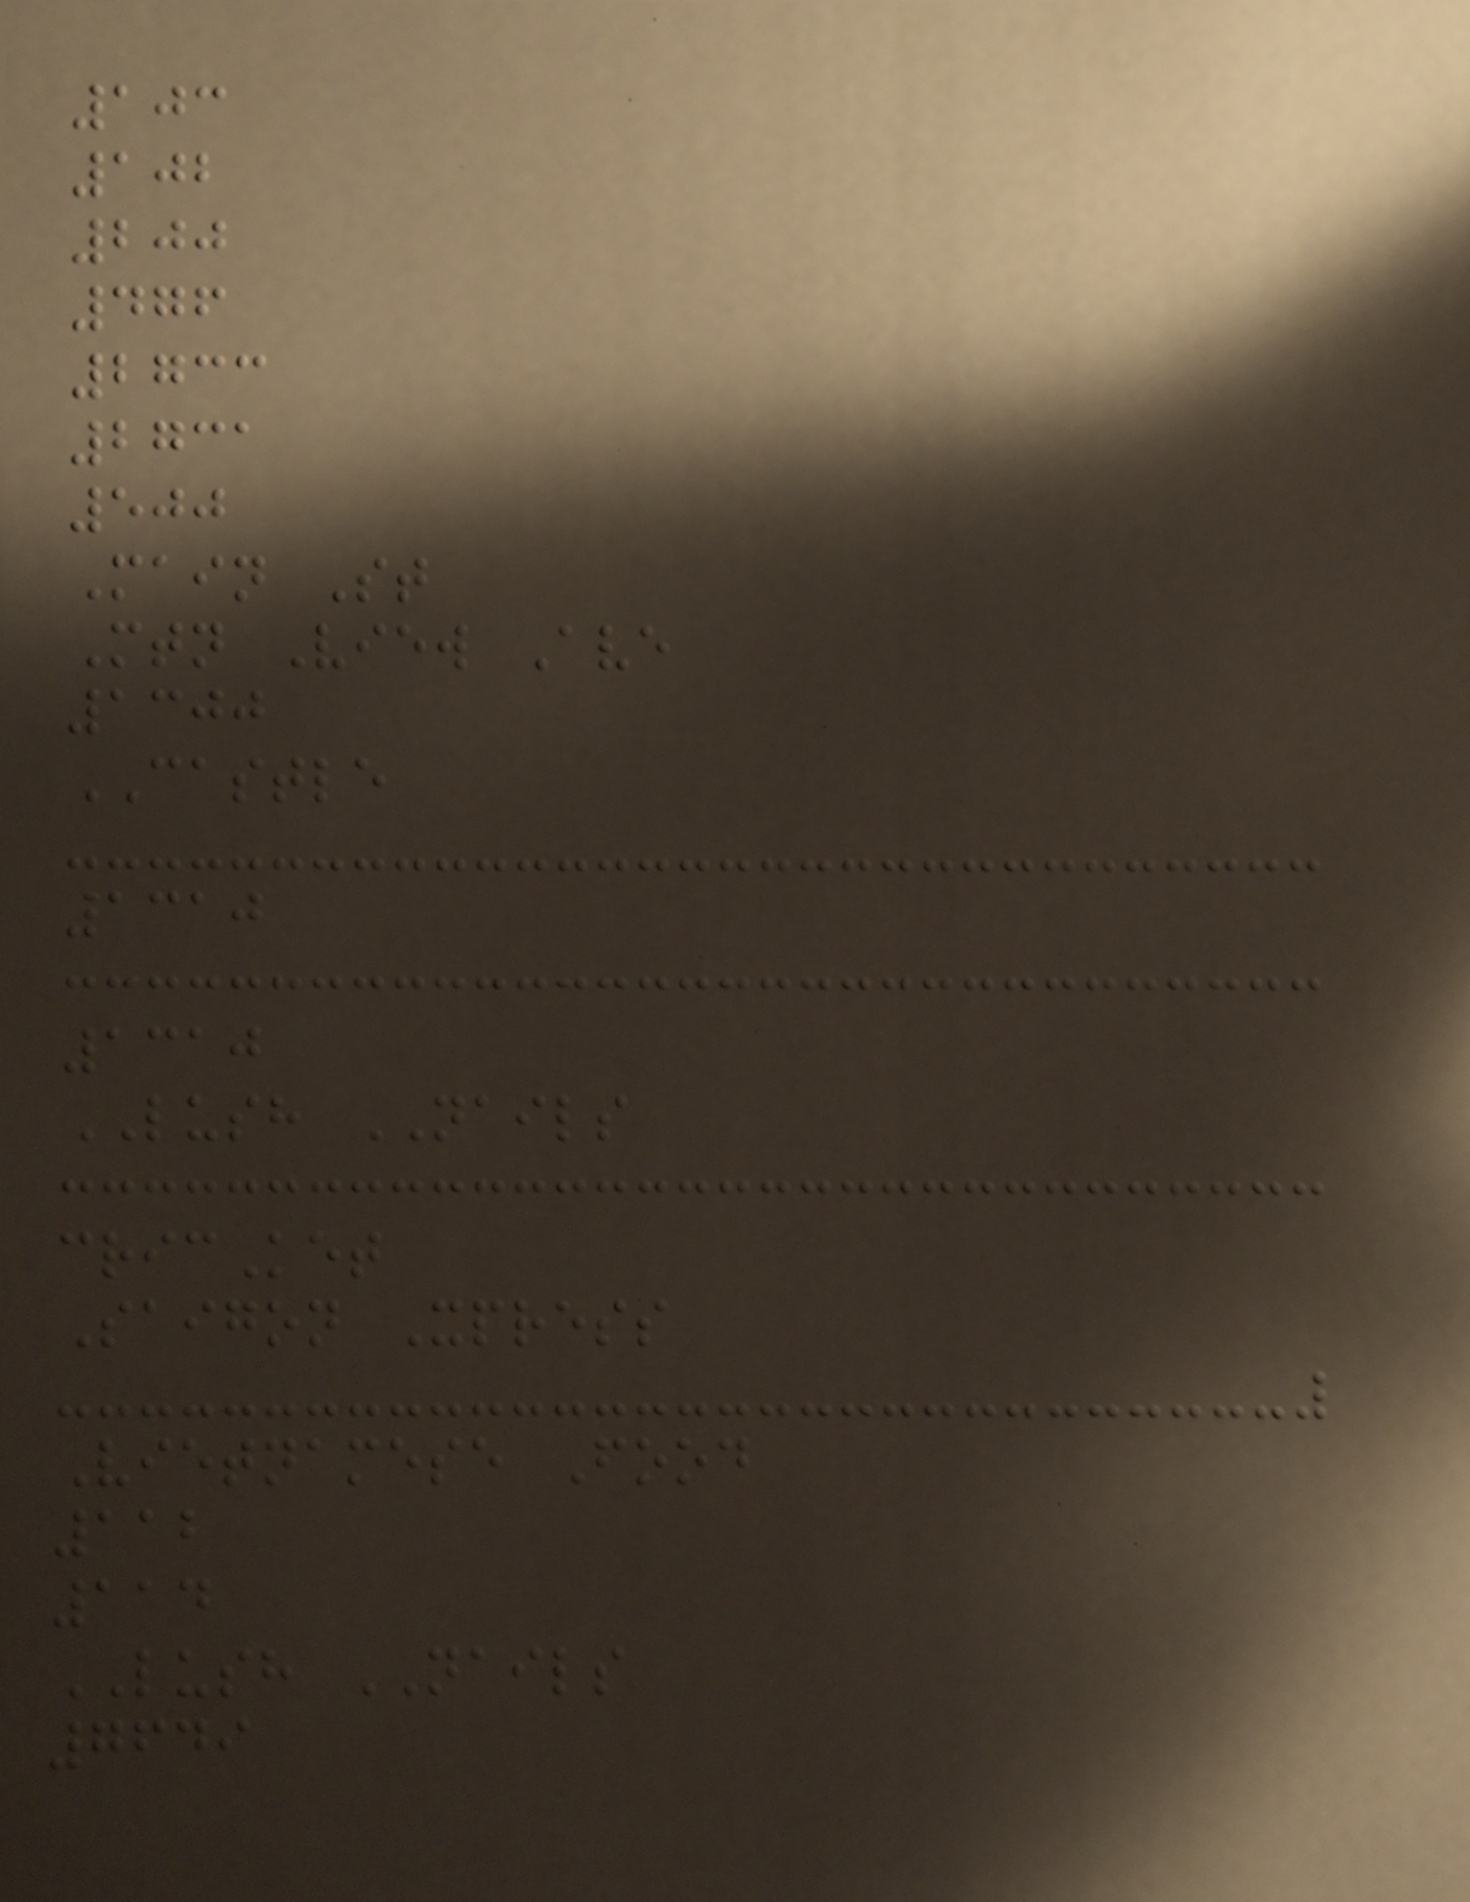103
102
200
476
2733
2731
500
Main St
Mtn View Ave
1300
CASTLE
1310
1310
LUSH NAILS
cricKet
Saigon Xpress
Vietnamese Food
112
114
LUSH NAILS
7649
